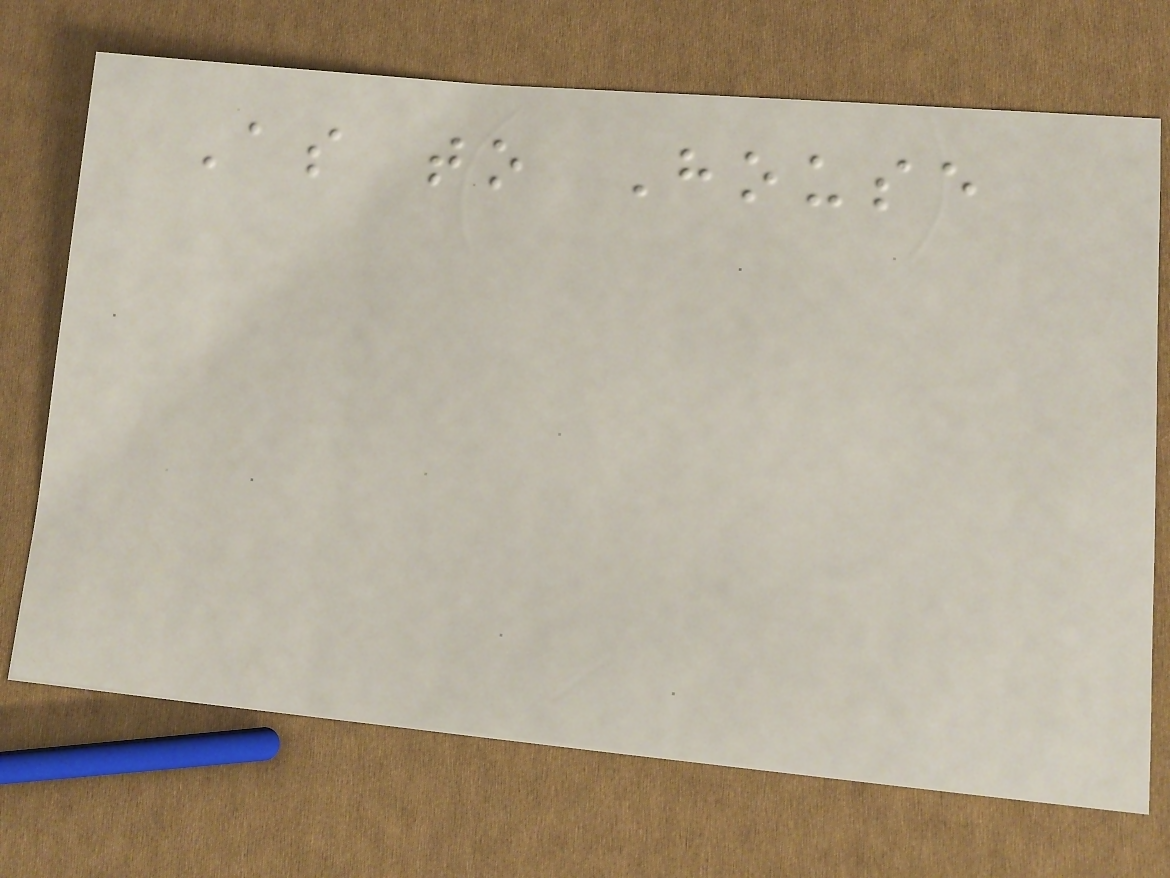As to House
